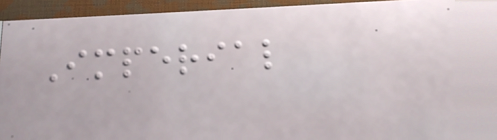Imperial
